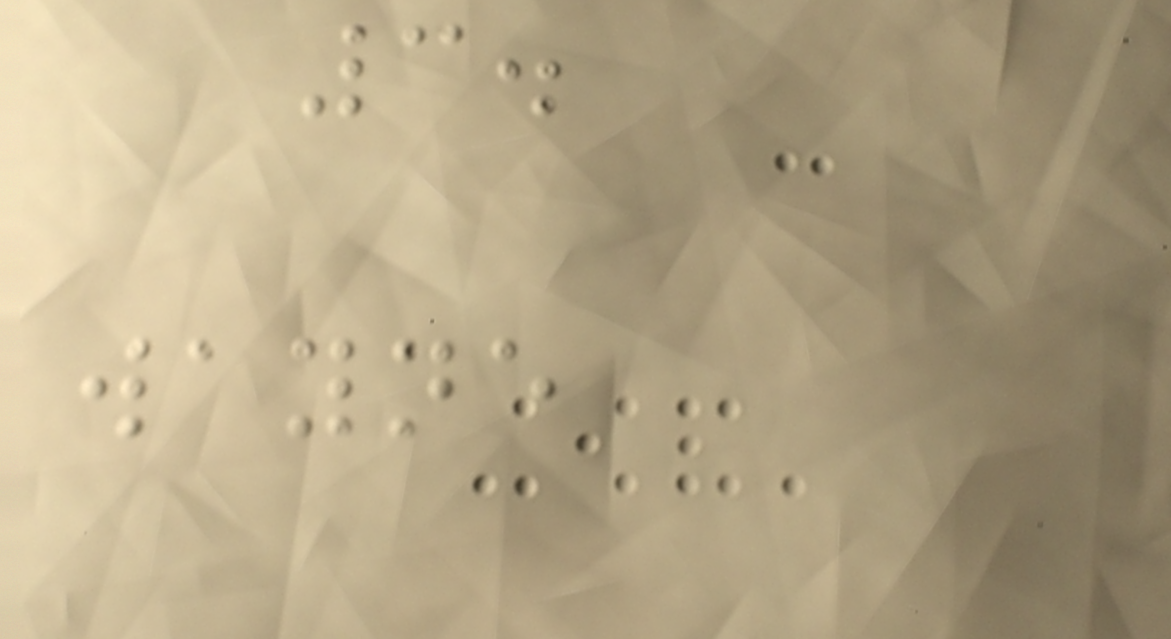3.
wayne
